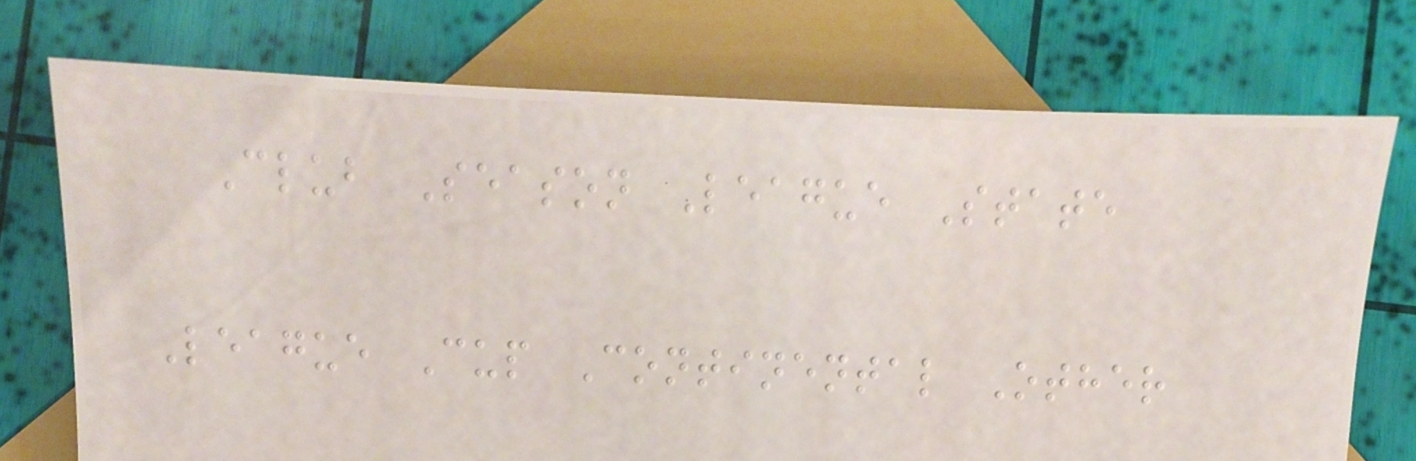Club Season League State
League Cup Continental Other
